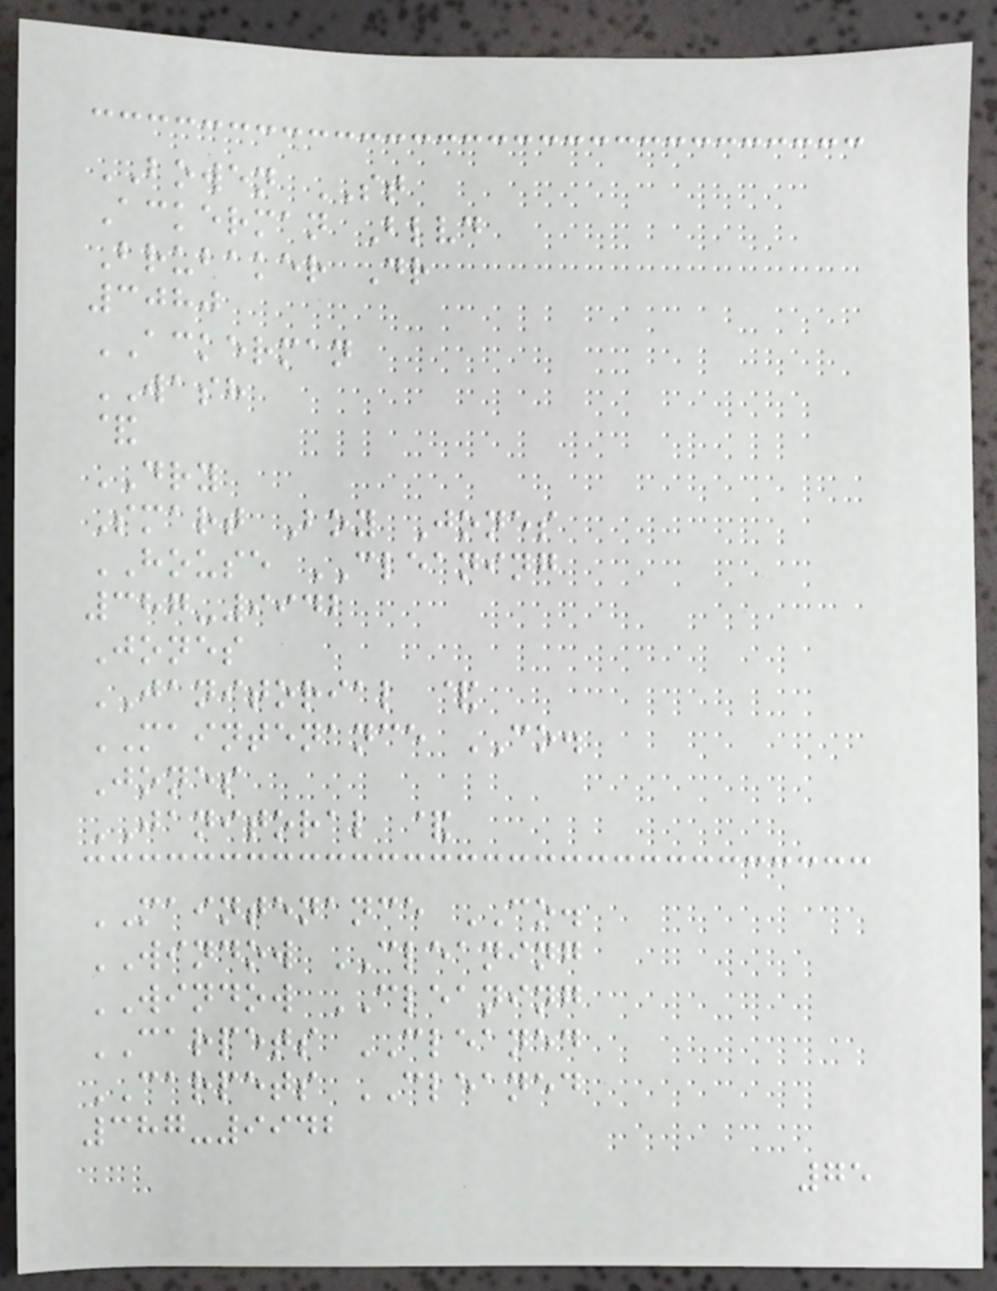BOWEN ST
Ackerman Blvd
Brubaker Dr
3080
ACKERMAN
WASH
&
DRY
Smart Boy Jones
HOUSE CLEANING
387-9942
Jones
JANITORIAL &
MAINTENANCE CO.
Jones
JANITORAL &
MAINTENANCE CO.
WINDOW CLEANING
WINDOW CLEANING
CARPETS CLEANED
CARPETS CLEANED
387-9942
75
